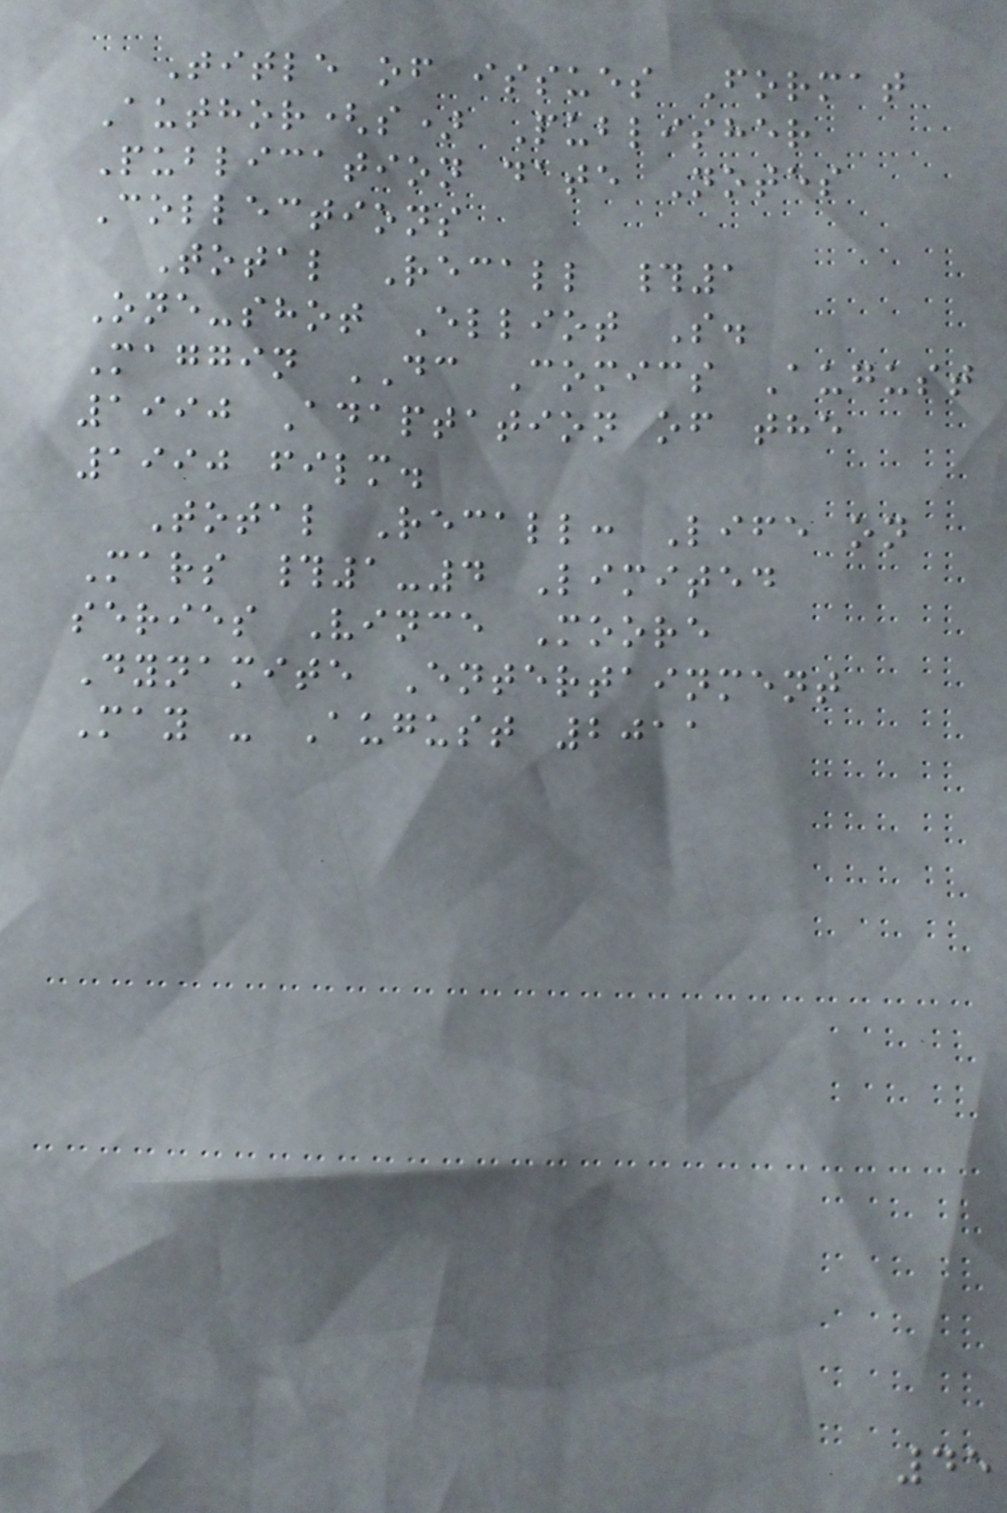Title of issues Format
Author(s) Publisher
Publication date Notes
Collections
Total Recall #1
One-shot Elliot S.
Maggin DC Comics August
1990 Adaptation of the
1990 film.
Total Recall: Life on
Mars #1-4 Limited
series Vince Moore
Dynamite Entertainment
May - August 2011
45
